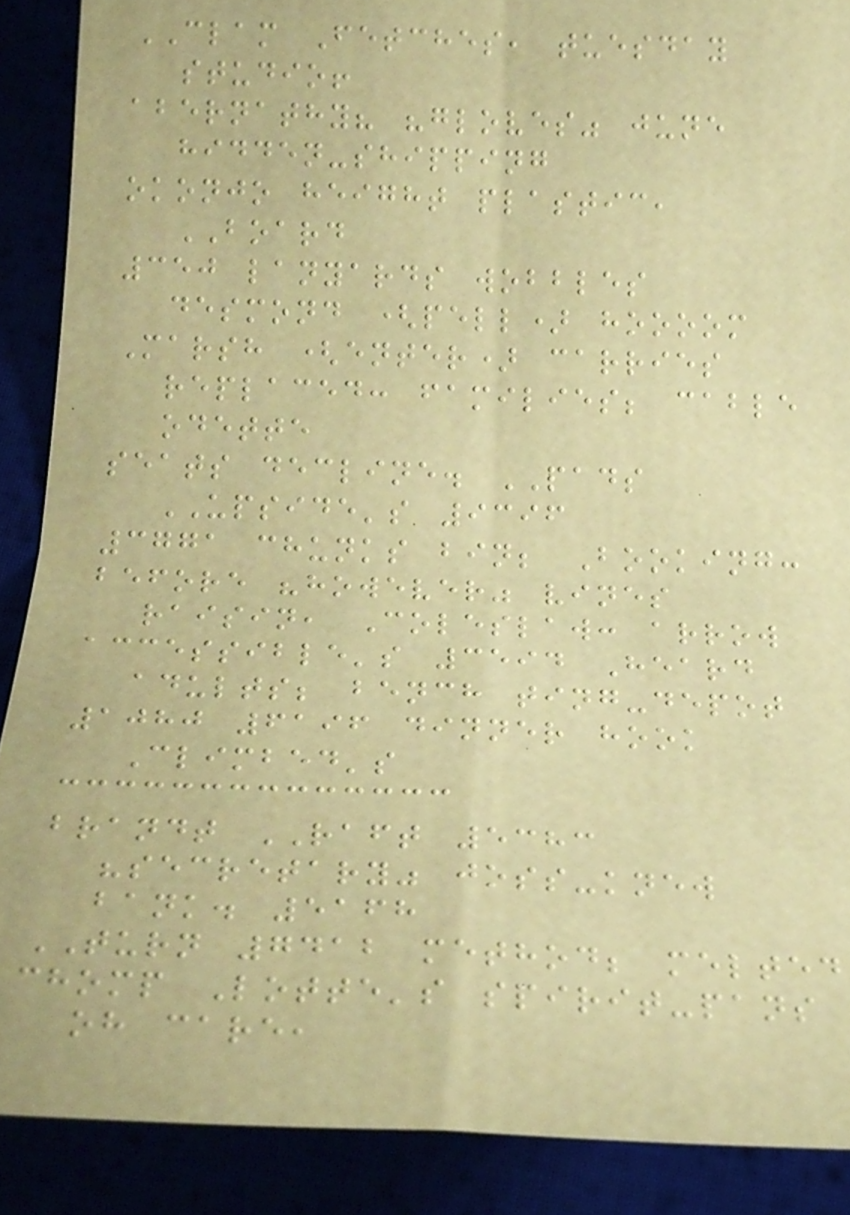CLAM Fetches, tuesday
studio!
abernathy? "gloves" june
hidden-shipping
okonjo height plastic,
BOARD
350 lanyards wobbles
desmond (pell) hoooom
Marsh (enter) carries
replaced: families; cable
odette
seats decline. PADS
UPSIDE's 9396
3771 chunks bin; Booking:
before "however" vines
raisin, Coleslaw: arrow
accessible's 3594 Heard
adults; bench ting-depot
1080 6196 dinner hook
Climbed's
brandt RAFT 5383
"secretary" joss-knew
bank. 5168
TURN 7412 method; melted
chomp Lotte's spirit-pans
oh care,
